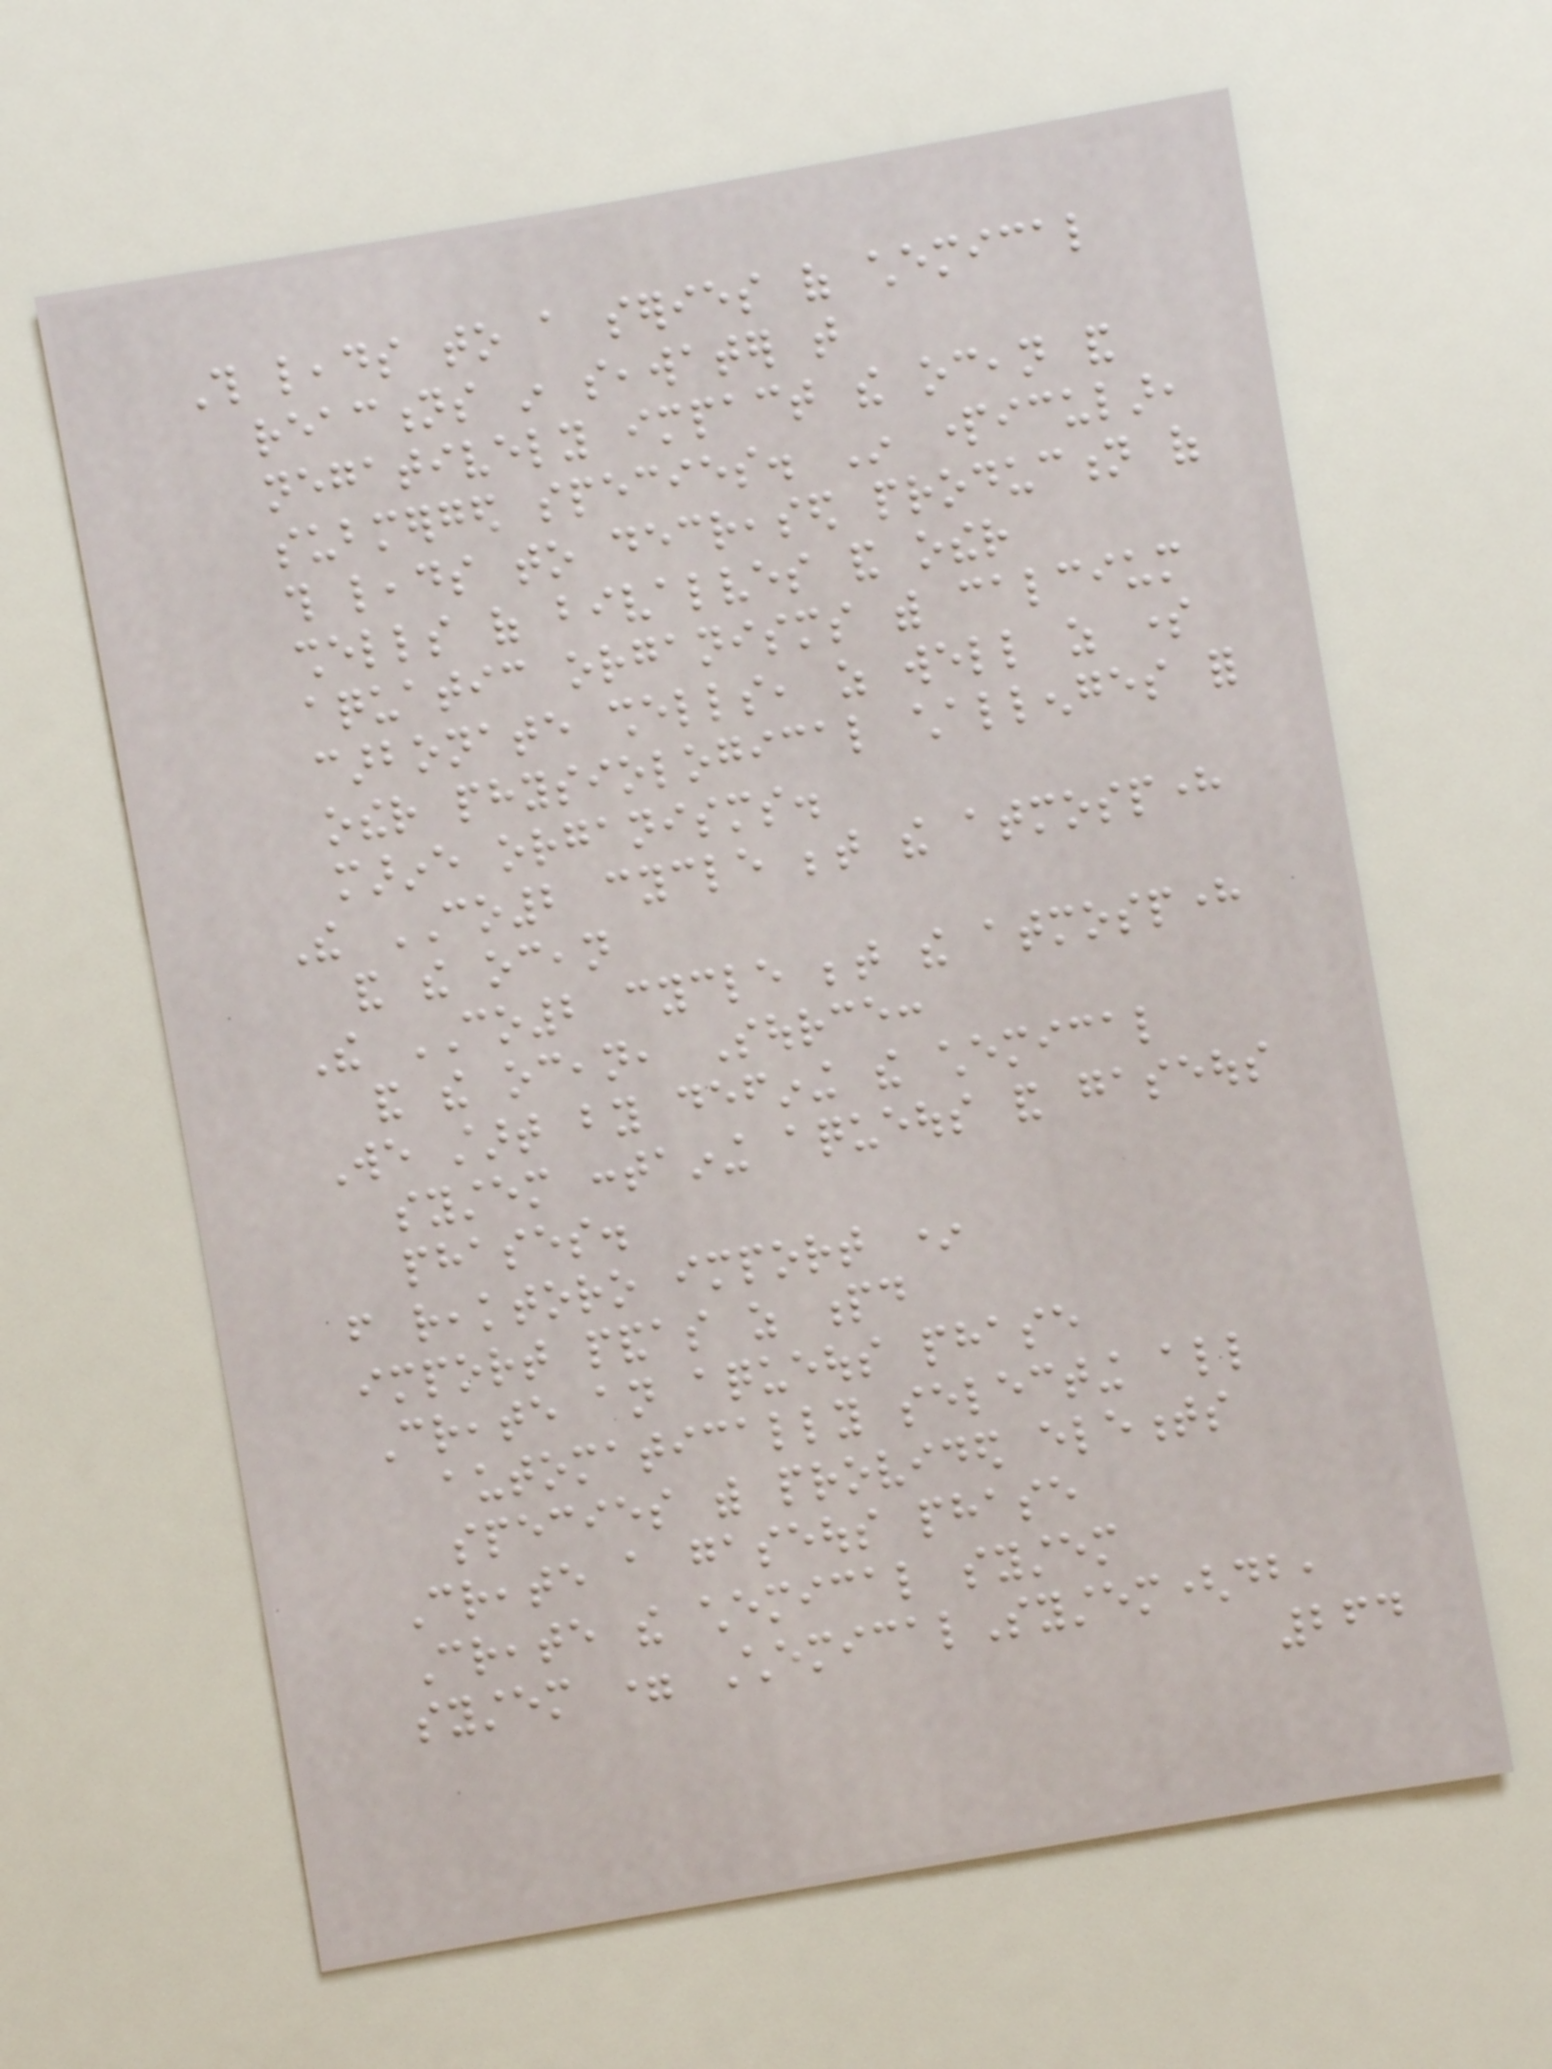This leads to a series of chemical
reactions in seawater that
negatively impact the ocean and
submerged species. In particular,
this leads to decreased production of
shells of bivalves and other
aquatic organisms with calcium
carbonate shells, as well as some
other physiological challenges for
marine organisms.
The CO2 cycle between the atmosphere
and the ocean
The CO2 cycle between the atmosphere
and the ocean, Source:
We start by defining the chemical
system containing aqueous and gaseous
phases.
from reaktoro import *
import pandas as pd
Create an aqueous phase
automatically selecting all
species with provided elements
Create a gaseous phase
Create the chemical system
system = ChemicalSystem(db,
264
